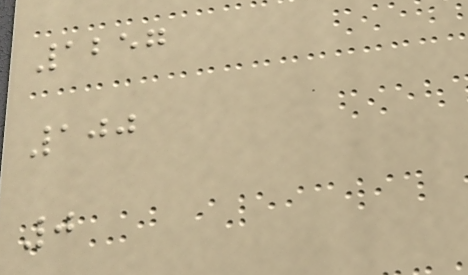1257
100
0
